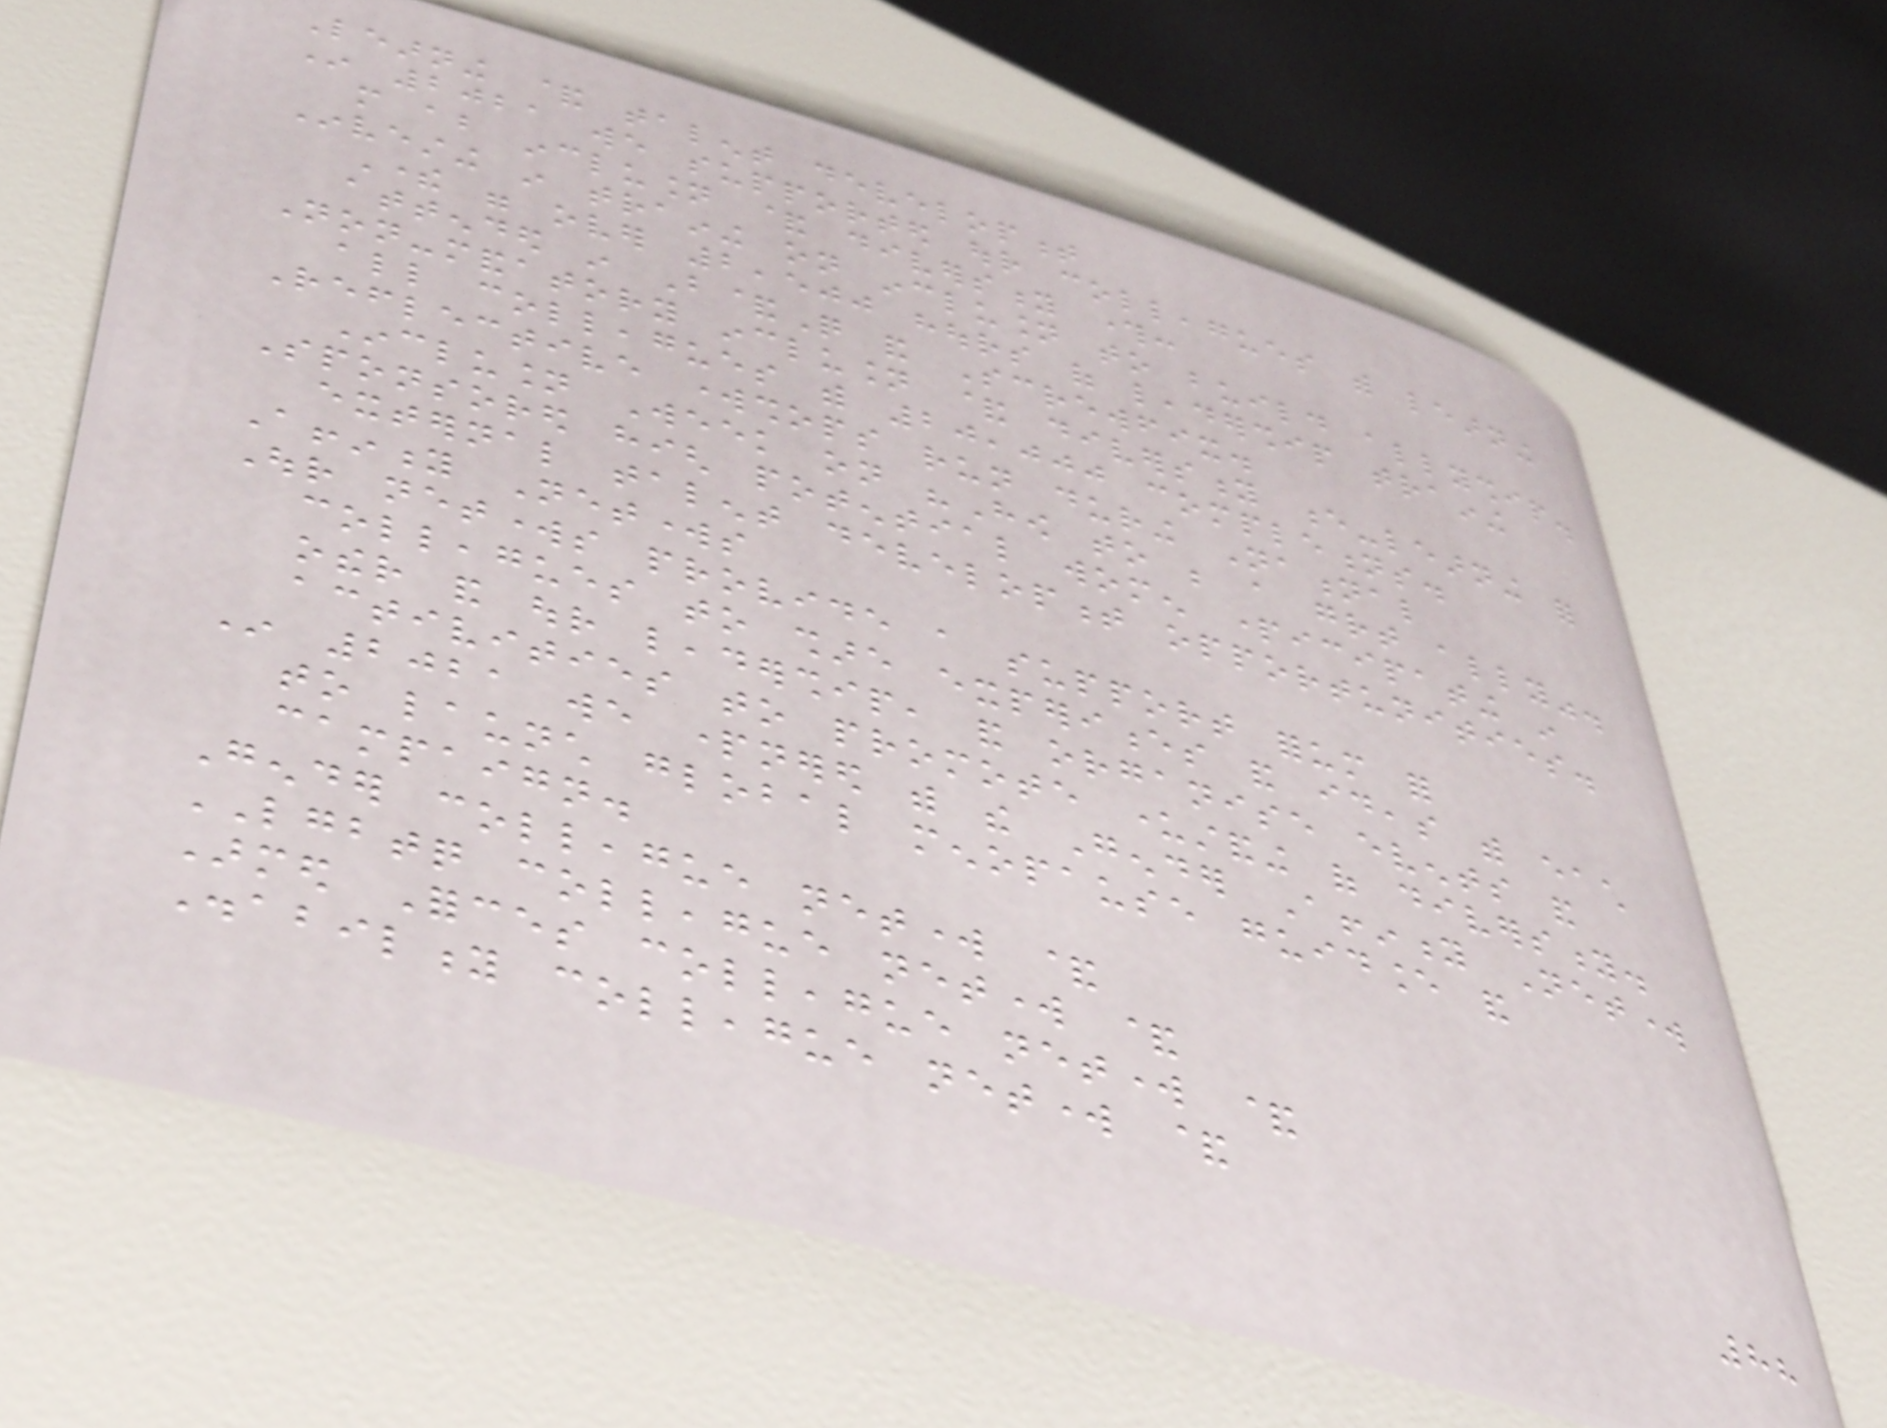Learning & talent development
In 2021 we supported our colleagues with learning
more about inclusion & diversity through:
Investing in training on inclusion to build allyship.
There were over 2,500 hours of leadership training
attended in B&Q and Screwfix.
Non-mandatory inclusion & diversity e-learning for
all colleagues with 20,000 completions.
Reflective workshops run during National
Inclusion Week on "How to be a great ally".
Sponsored high potential women participating in
external talent development opportunities.
Affinity Networks
Our networks provide a support forum for
colleagues to share experiences and ideas with each
other and our leadership, and organise events and
activities to promote understanding of diversity.
In 2021 we partnered with the Gender Affinity Network
to launch global menopause guidance and
campaign.
Gender colleague network &
LGBTQ colleague network &
Armed Forces colleague network &
Disability colleague network &
88
